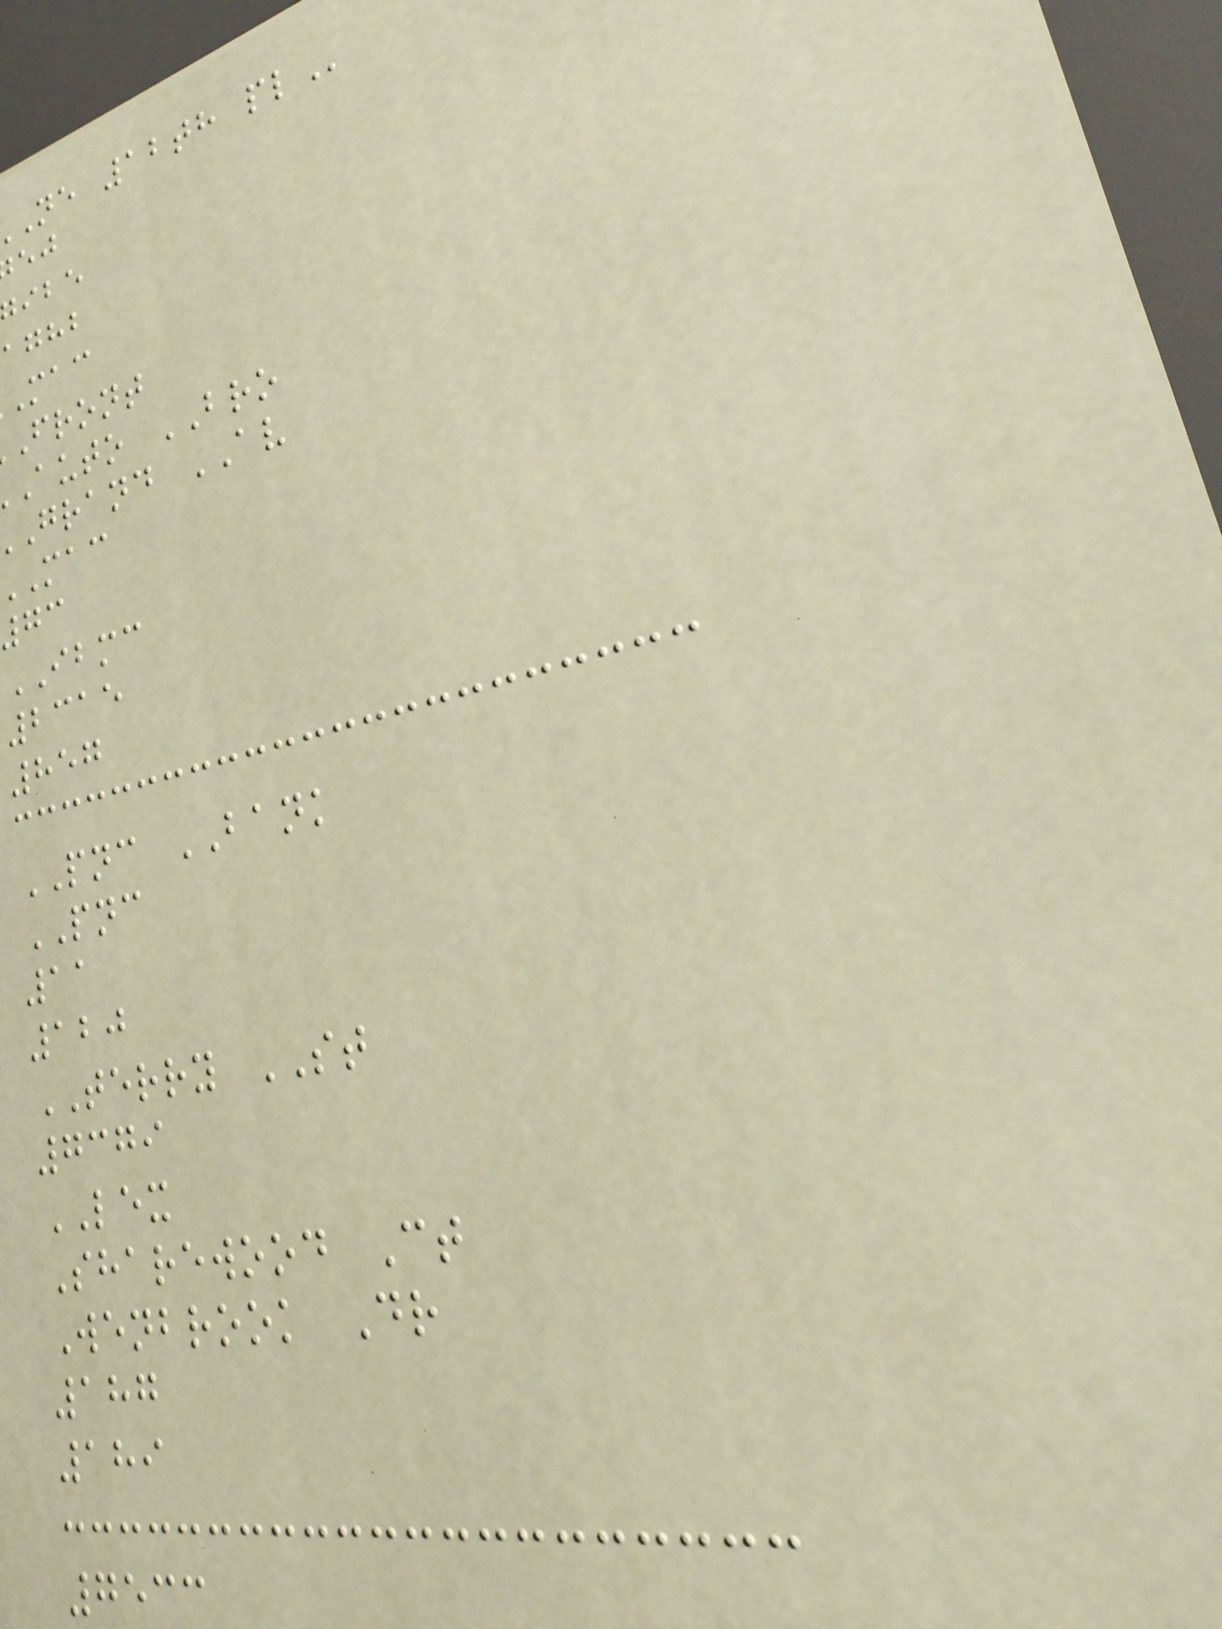ne 12th
aghb
front
auto BRO
grand AV
IBMC
2315
857
PNC BANK
PNC
11
120
TERRY ST
7379
LEX
Sharewood Ct
Wenbrook Dr
187
189
7533
